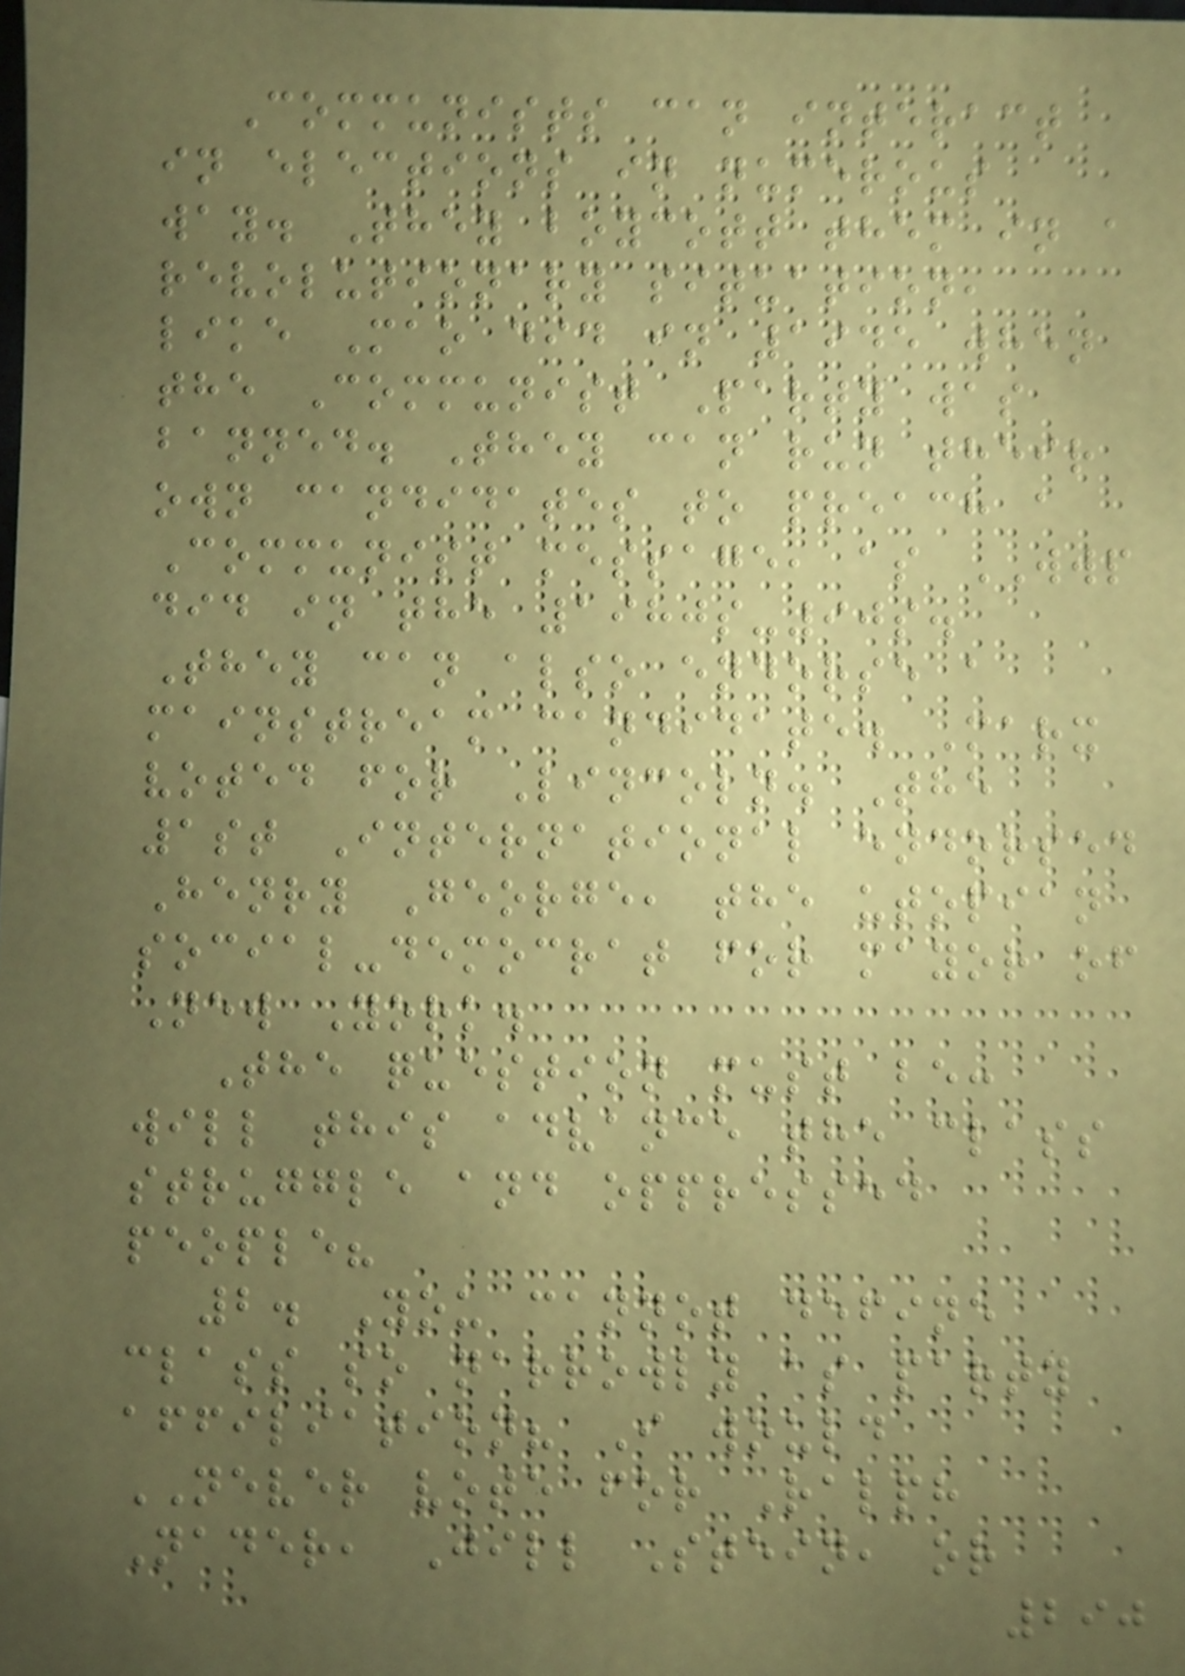Communists can interact
in elections in numerous
way. They boycott them in a
revolutionary situation,
like Mao did in 1945 when
the Communist Party was
banned. They can run their
own candidates to preach a
Communist message, as WWP
did in the 1980s-90s.
They can also endorse a
mainstream candidate. Marx
voted for Lincoln. The
1st International endorsed
Henry George, the utopian
social-democrat for mayor of
New York.
The question must be:
will this advance the class
struggle and oppressed
people?
2. You cannot define
class so narrowly as party
affiliation? I would
NEVER vote for Ralph
Nader, Jill Stein, or
290
